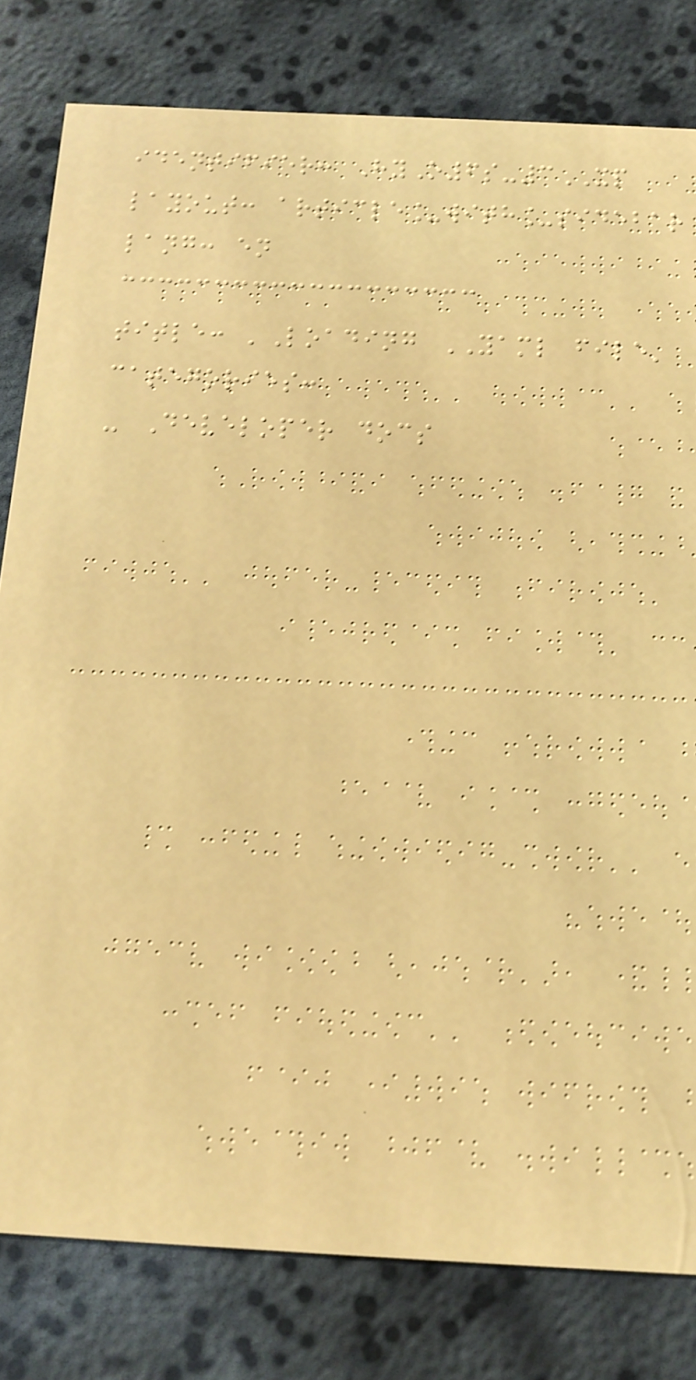identifier: HyO6s-3XP
layout: article_with_sidebar
lang: en
title: 'Loading YAML file'
categories:
- Developer docs
